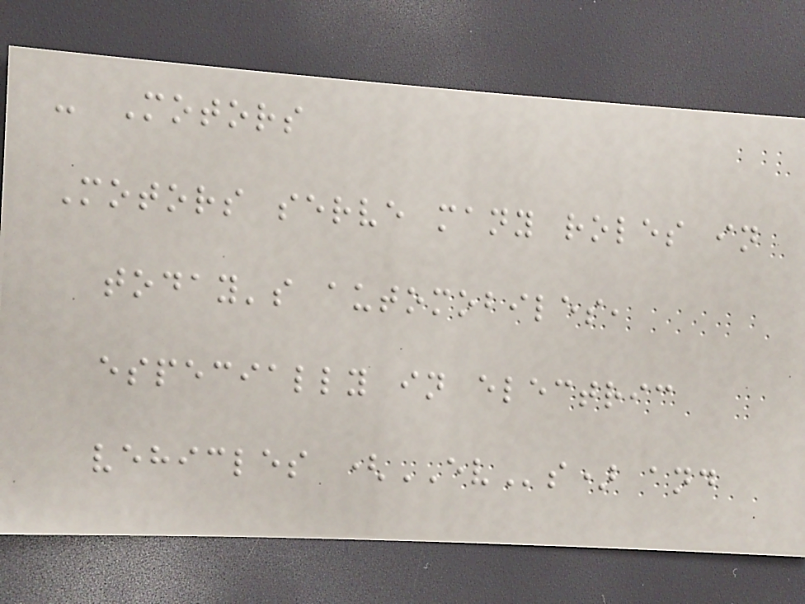- Motors
Motors serve many roles in
today's automobiles,
especially in electric
vehicles (EVs) and
